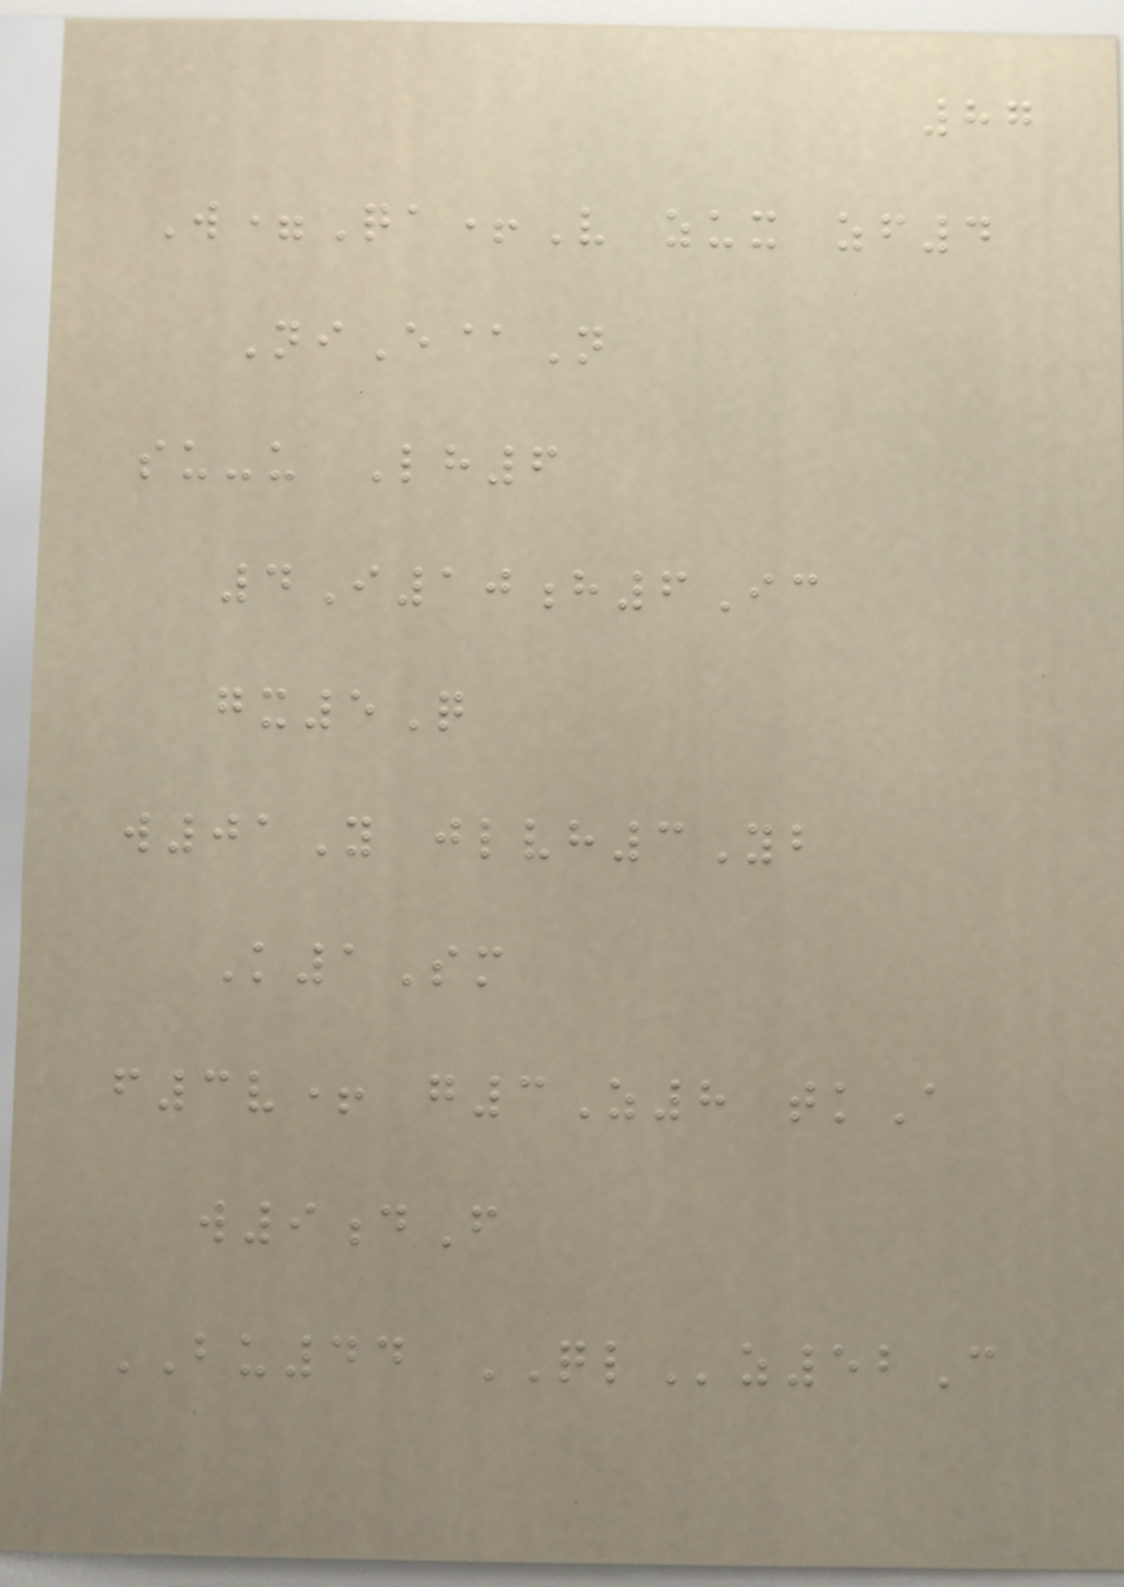87
W=Qa+V zux zf4
NiE@N
su-u Lh6
4I10h6Ic
gx5Q
w01Y jlvh3Yb
K1Sm
f3v+ g3Z8 tkA
w9dF
BU44 QLz52C
